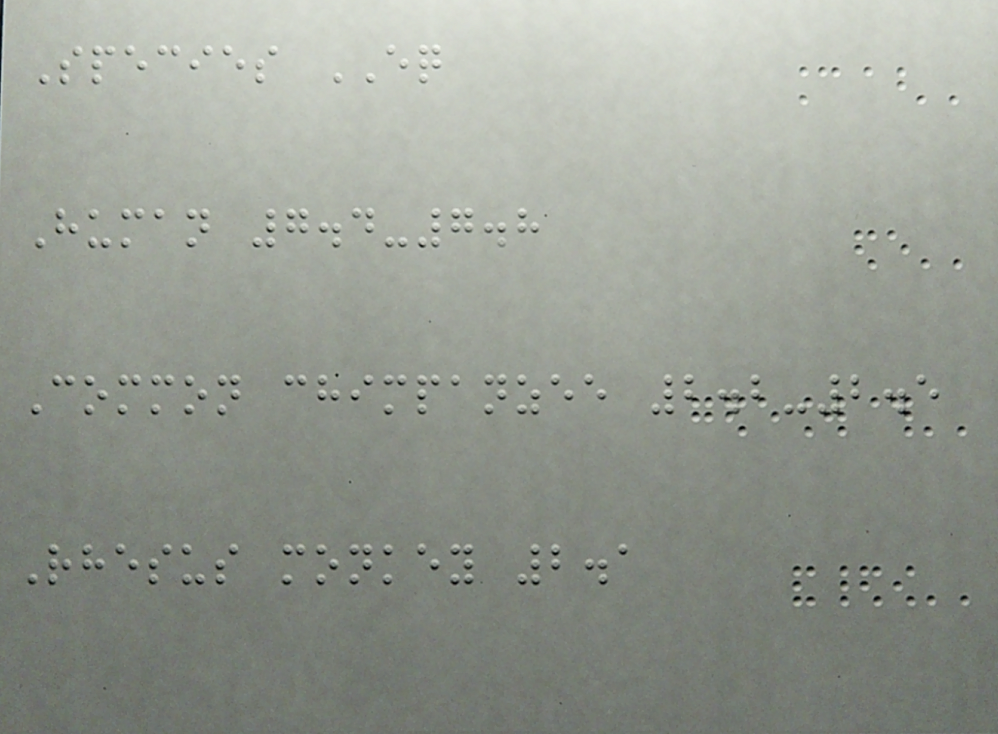Species EQ
Human 7.4-7.8
Common chimpanzee 2.2-2.5
Rhesus monkey 2.1
